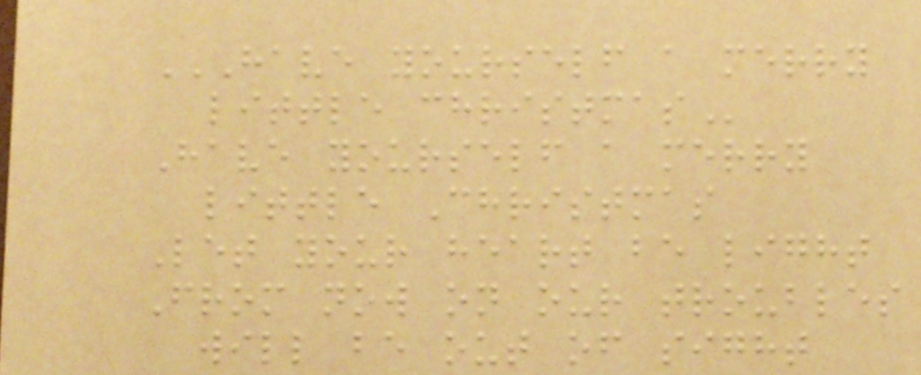HAVE YOURSELF A MERRY
LITTLE CHRISTMAS
Have yourself a merry
little Christmas
Let your heart be light
From now on our troubles
will be out of sight
